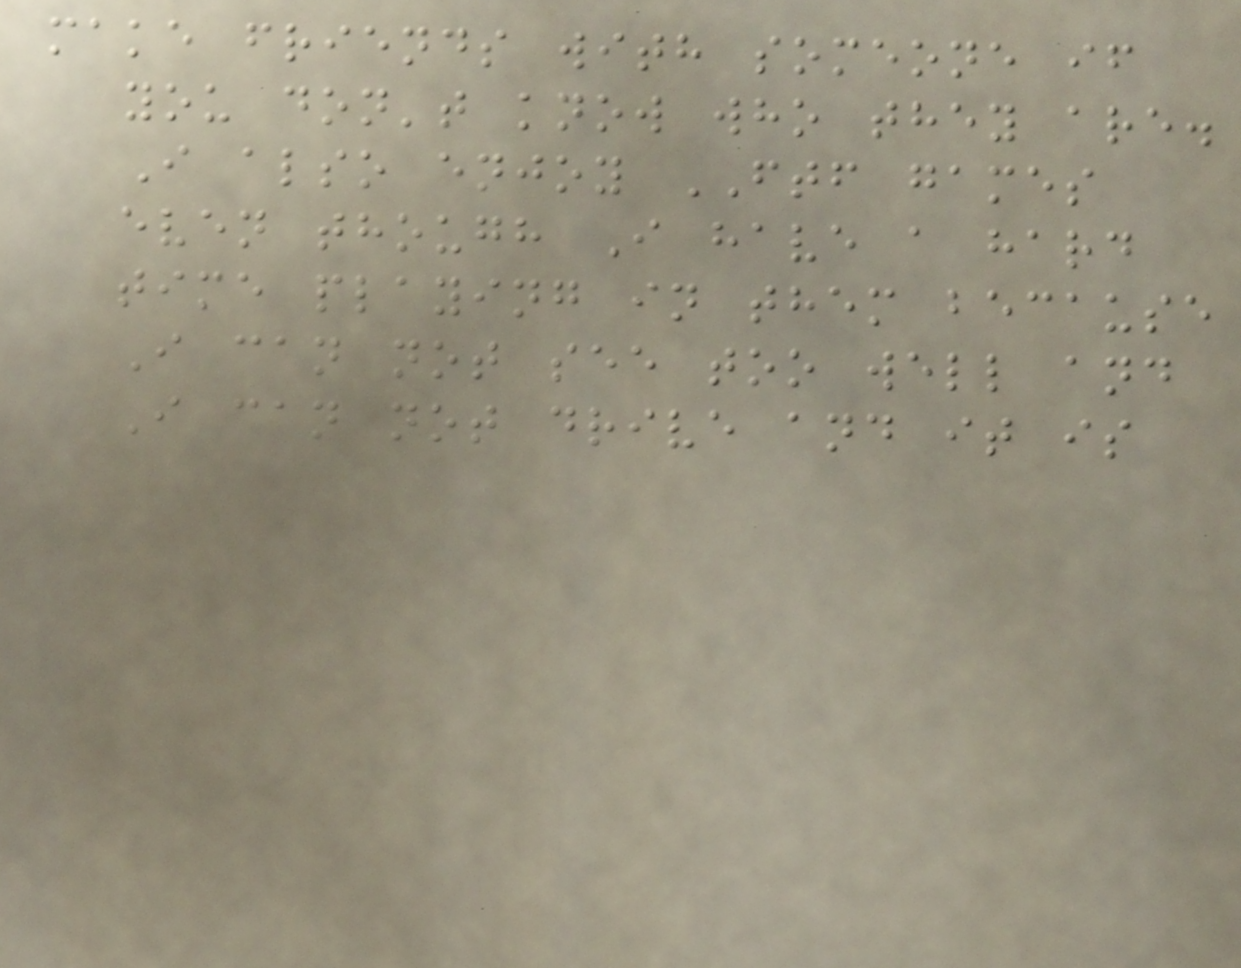make friends with someone if
you don't know who they are.
I also enjoy FTF games
even though I have a hard
time playing in them because
I can not see too well and
I can not drive and it is
